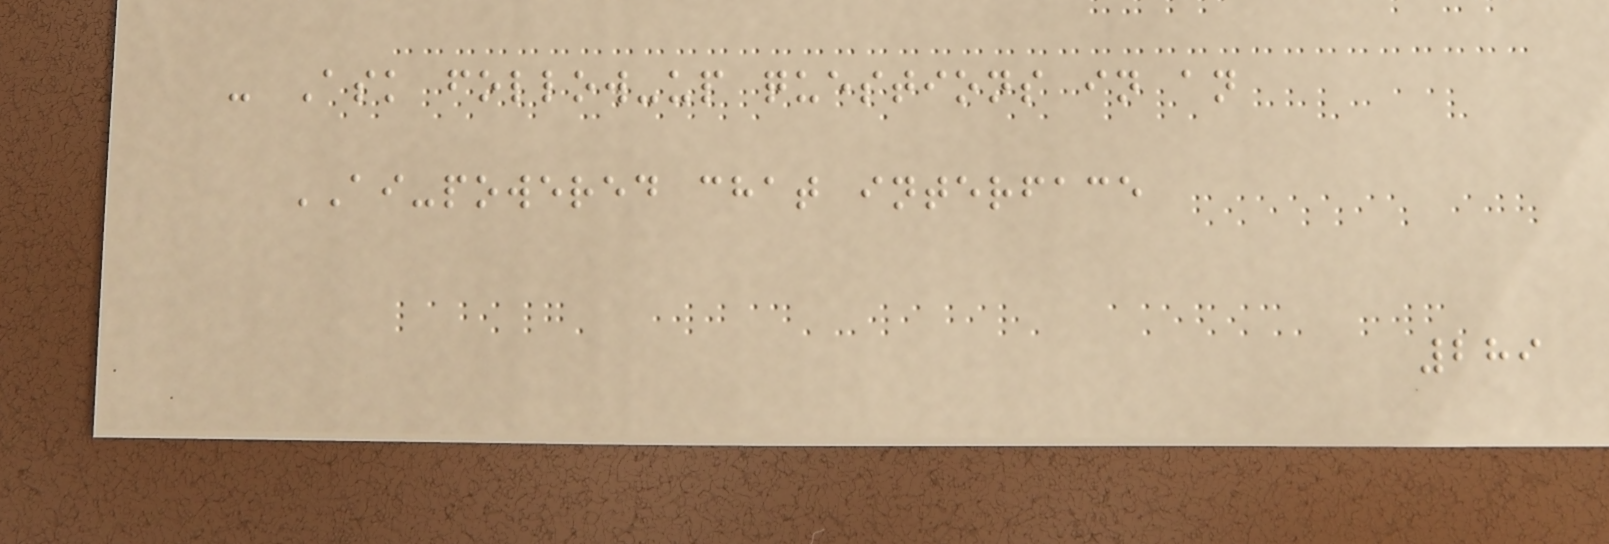- Ask follow-up questions in an
AI-powered chat interface
289
